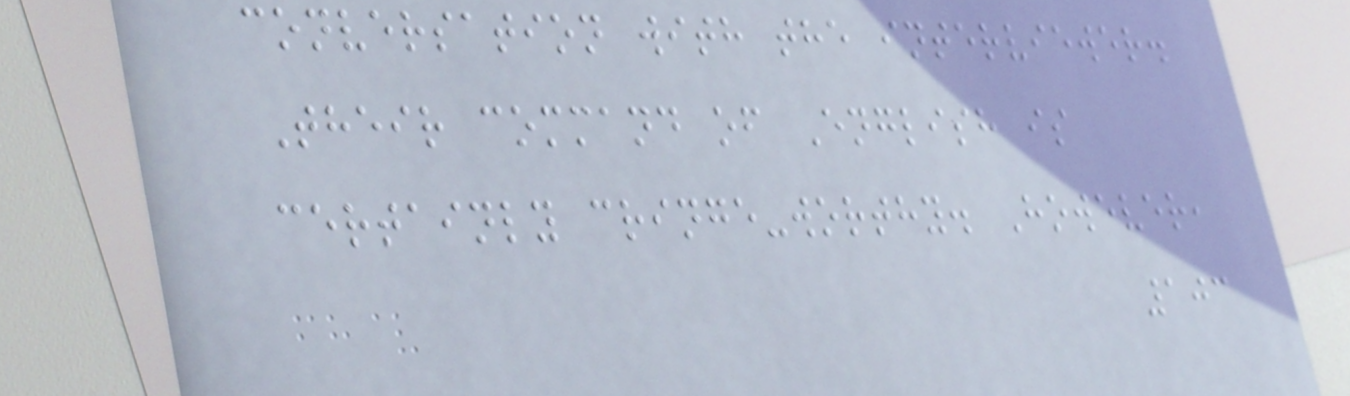conversation with the interviewer.
Their command of English is
certainly cringe-worthy. However,
103
